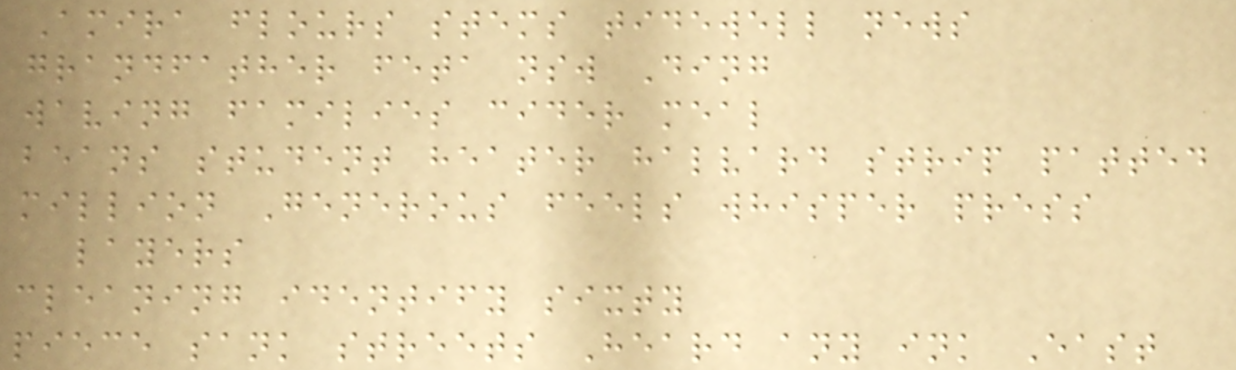Amira flours stems tidewell news
grandfather feta nsw Ding
waving families cider meal
beans student heater halvard strip patted
million Generous feels whisper press
layers
cleaning identify sixty
piece sank streets Heard any ink East
